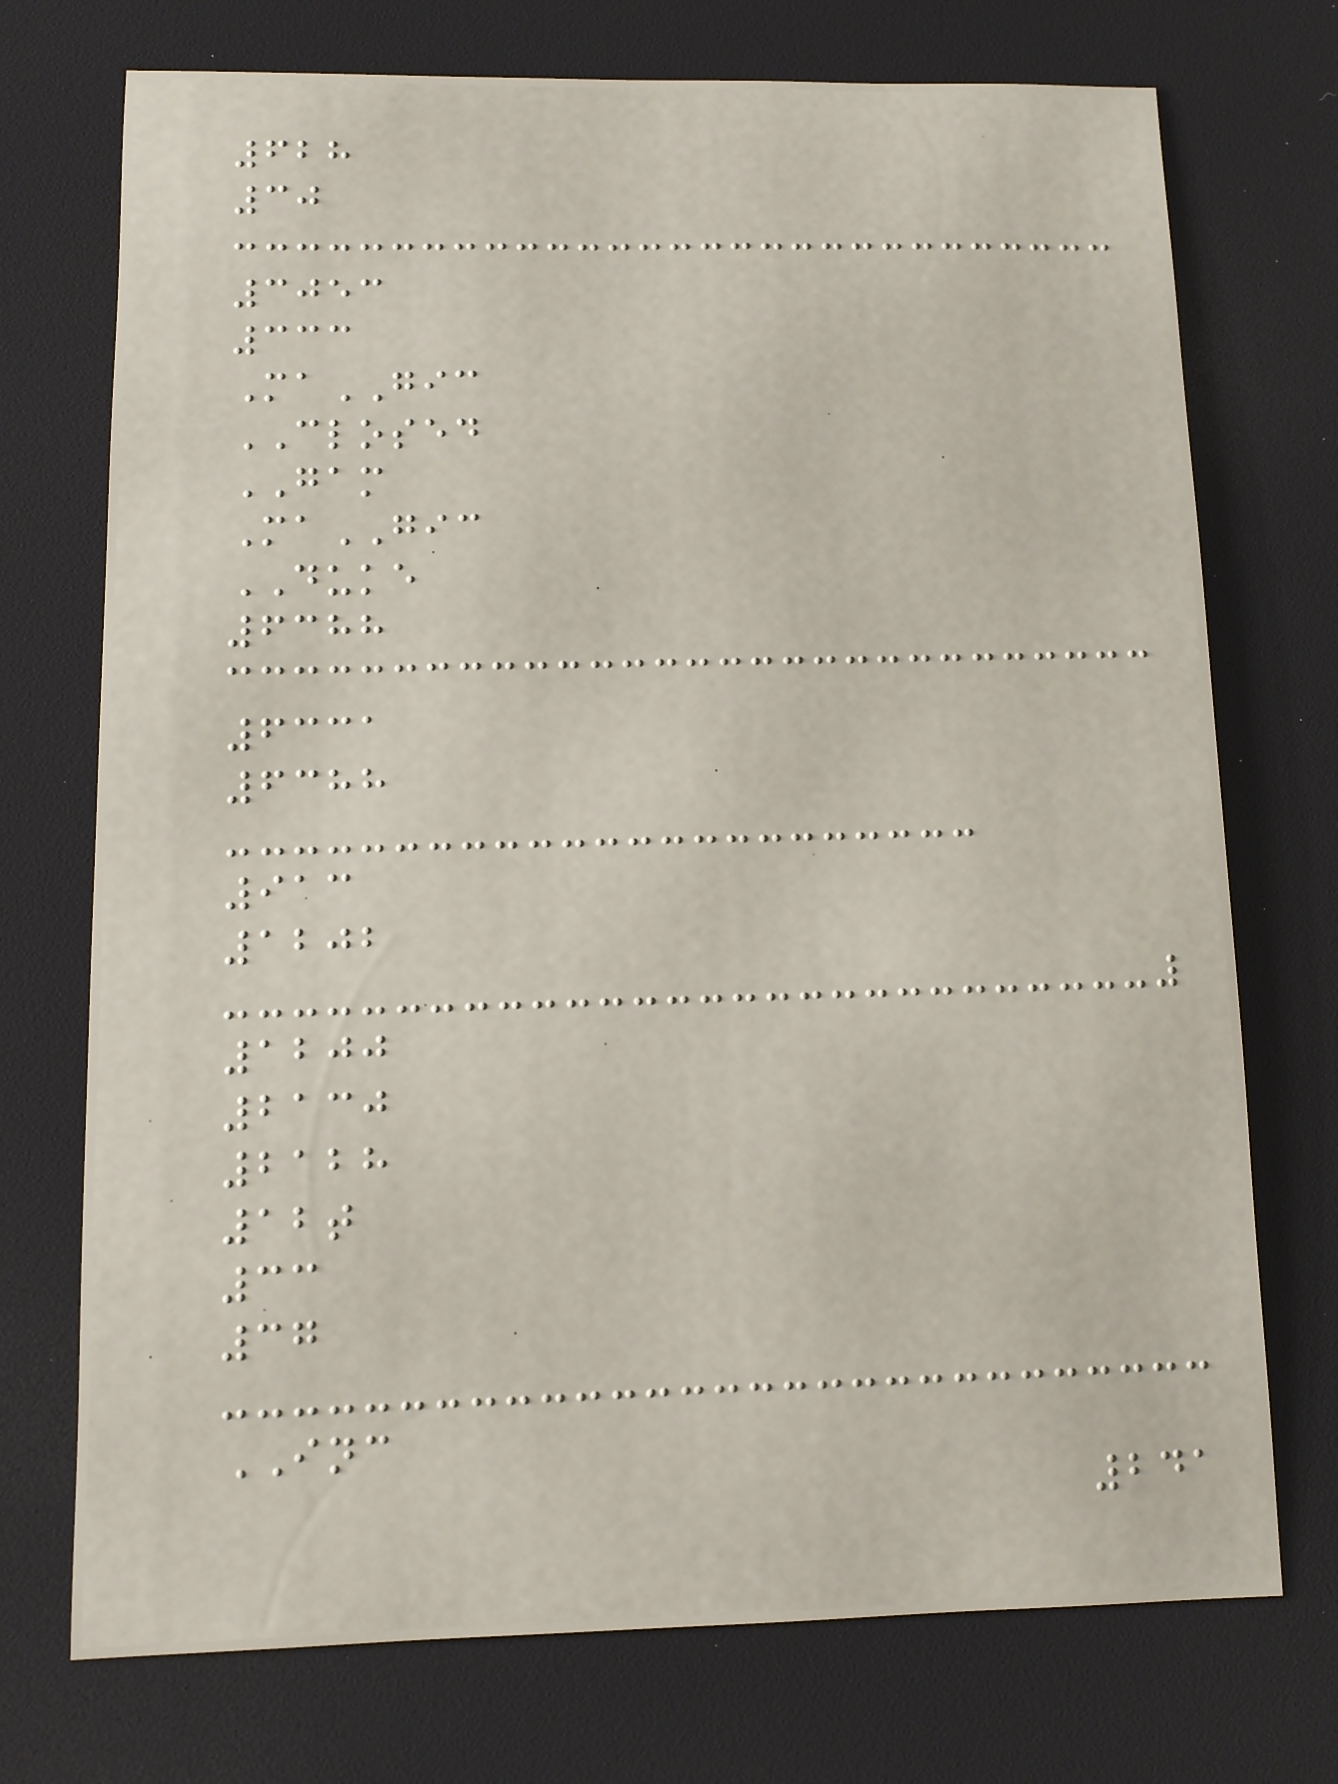628
30
3053
333
MaGIC
CLOSED
GAM
MaGIC
DUKE
6388
6331
6388
913
1202
1200
2130
2128
12t
33
37
INC
241
